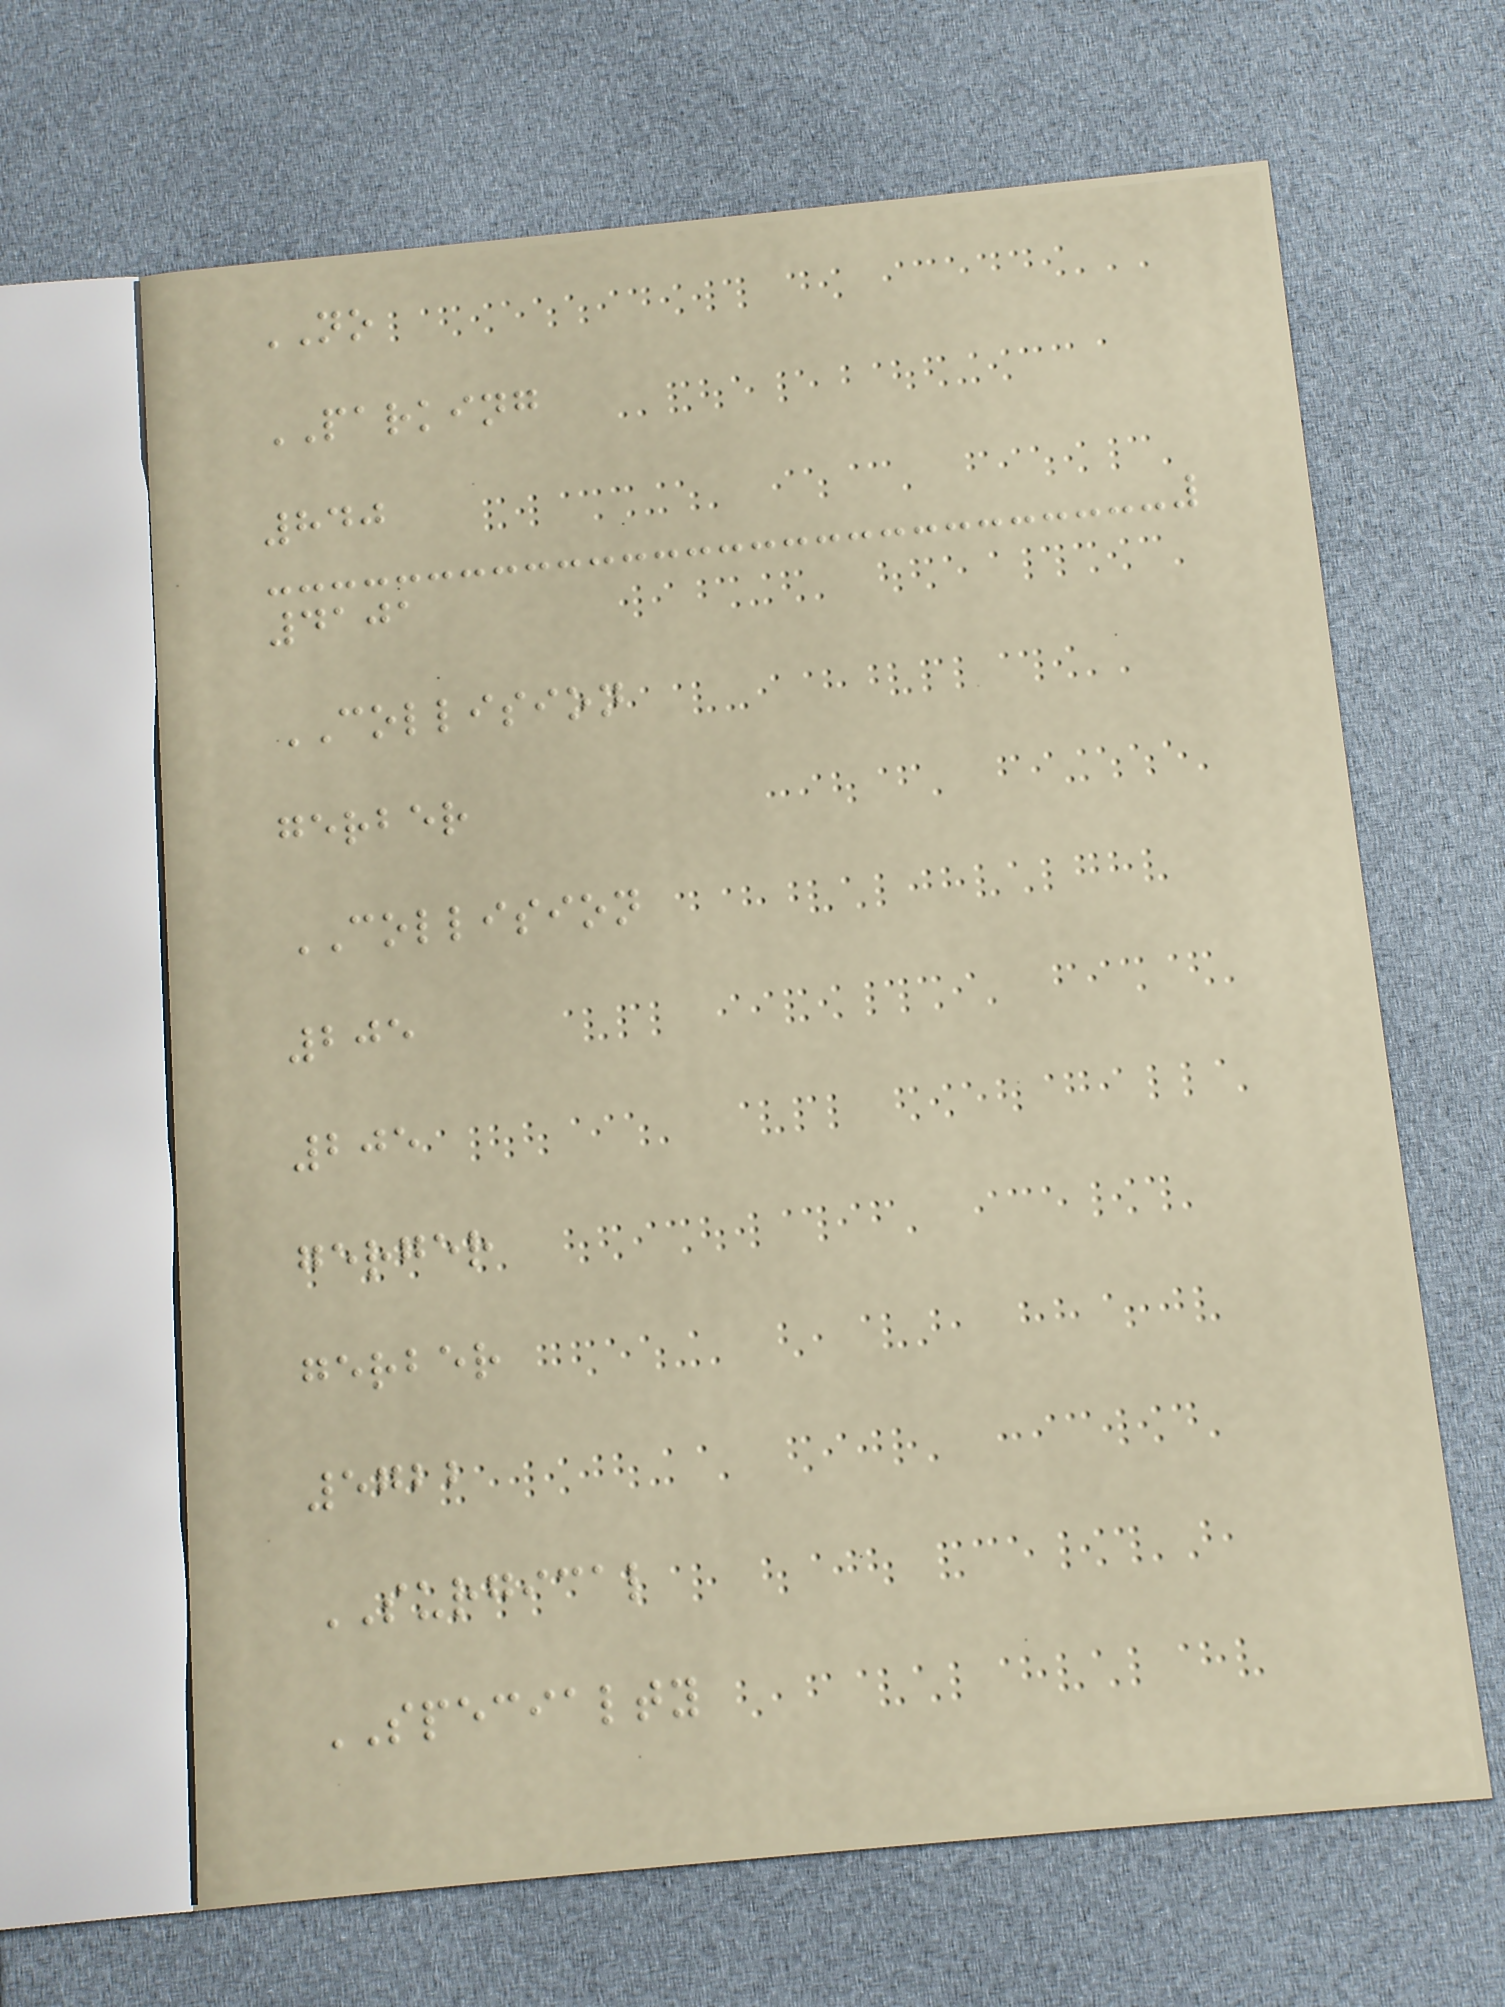NO
PARKING
840
4101
COLLISION
gerber
COLLISION
205
205
gerger
gerber
5722
SURGICAL
SPECIALTY
